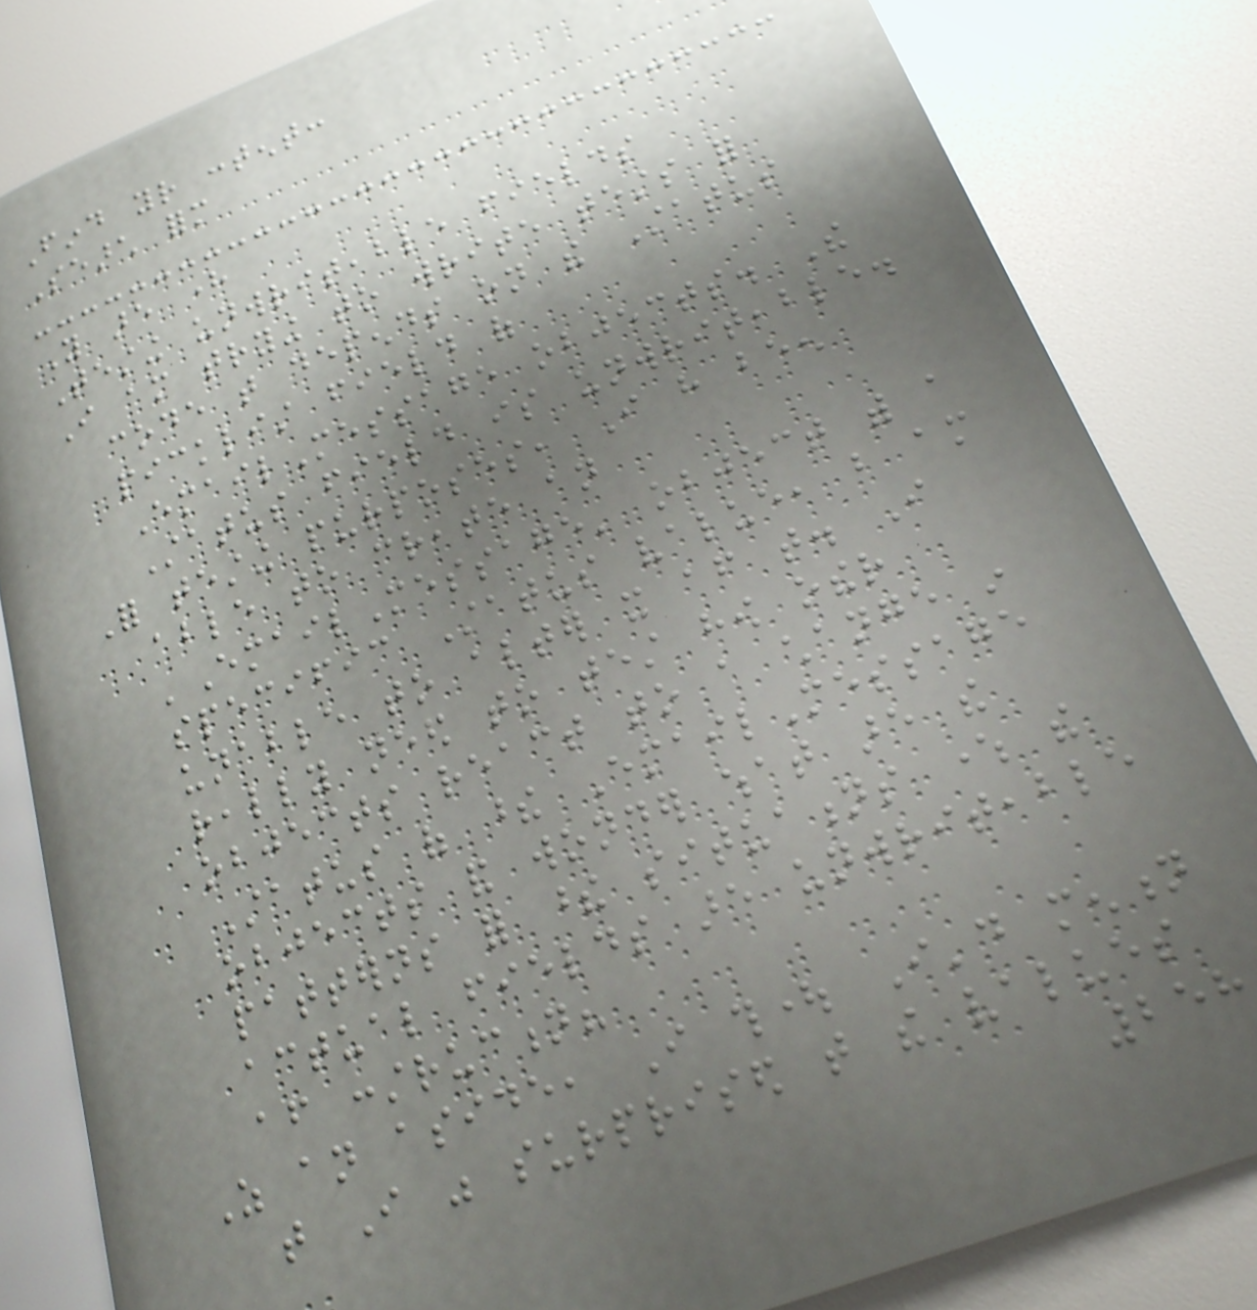Find your content:
Search form
You are here
Testing unwriteable fields
I am trying to write tests for
code that depends on the Status
picklist field of
EmailMessage objects. The
Status field is unwriteable.
For testing purposes, I have been
able to create an
'EmailMessage' object with a
specific Status value, but am
unable to alter it after that. I
really need to test how other
objects react to a change in
Status of these EmailMessage
objects and wonder what are the
patterns for these situations where the
actual fields are unwriteable
after construction?
As an aside, I thought I'd mention
that I was surprised that the values
258
